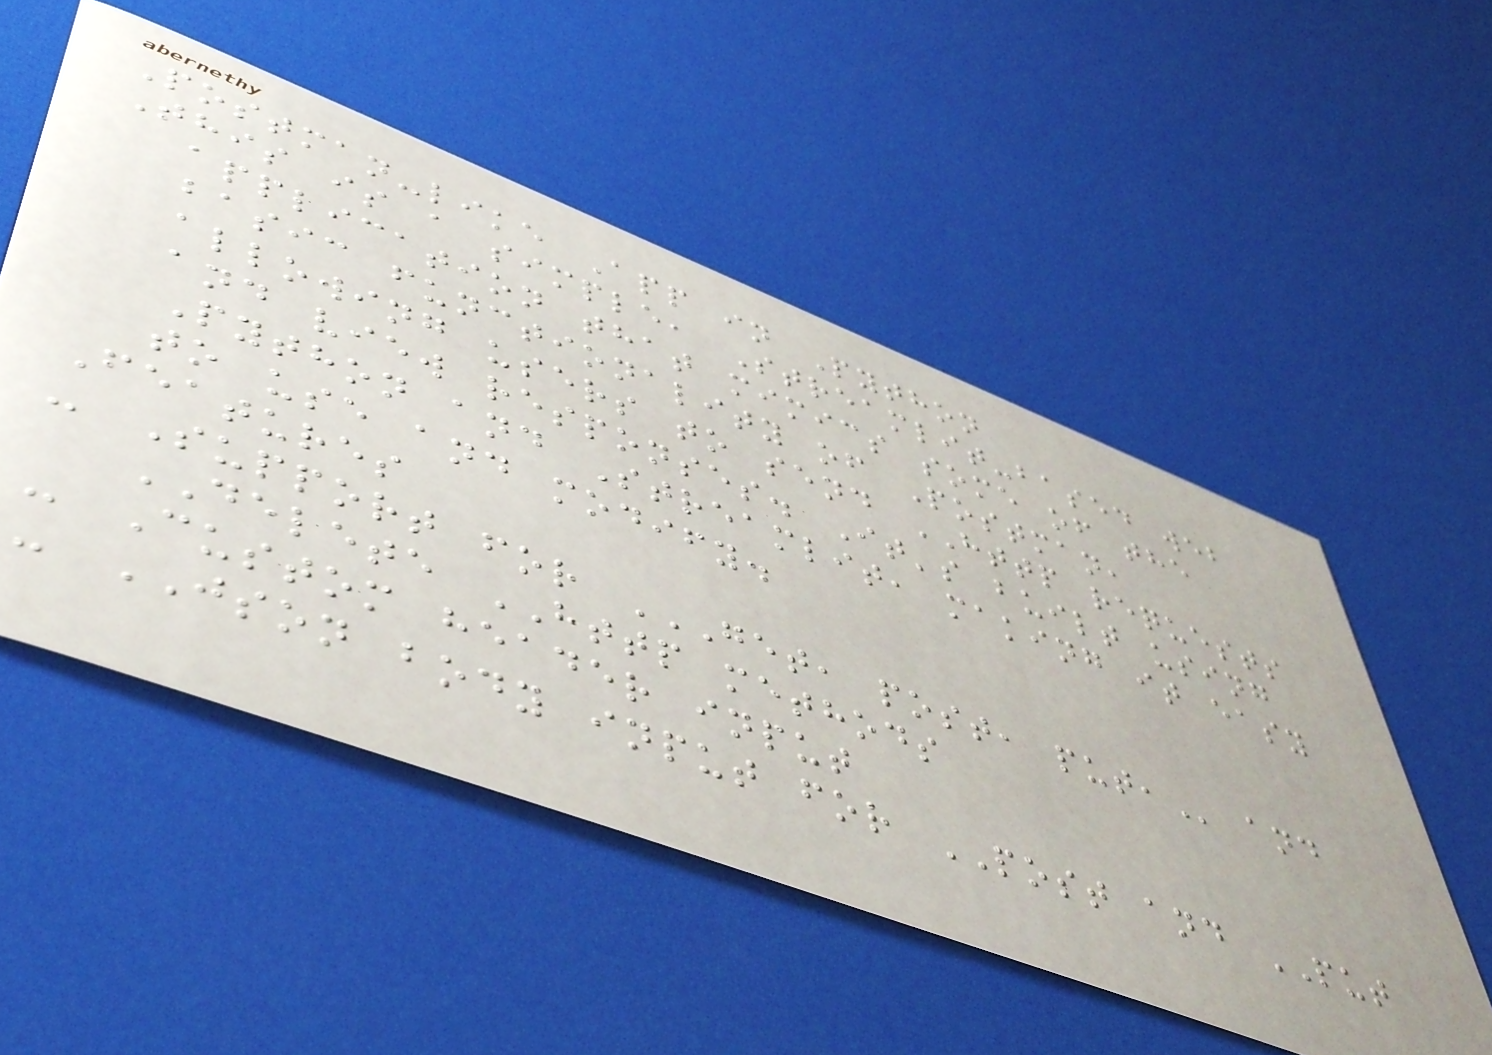Postman-like App in Python
This is a simple, Streamlit-based web
application that mimics some of the
basic functionality of Postman,
allowing users to send HTTP requests
and view responses. It's built using
Python and Streamlit, making it easy
to use and modify.
Features
- Support for GET, POST, PUT, and
DELETE HTTP methods
- Custom header input
- JSON body input for POST and PUT
